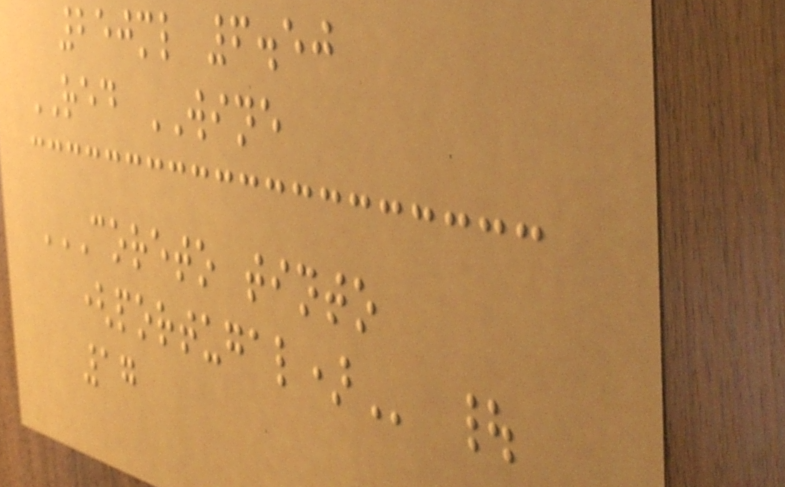250ml 6.50
RED WINE
CORETO TINTO
(PORTUGAL) |
17
